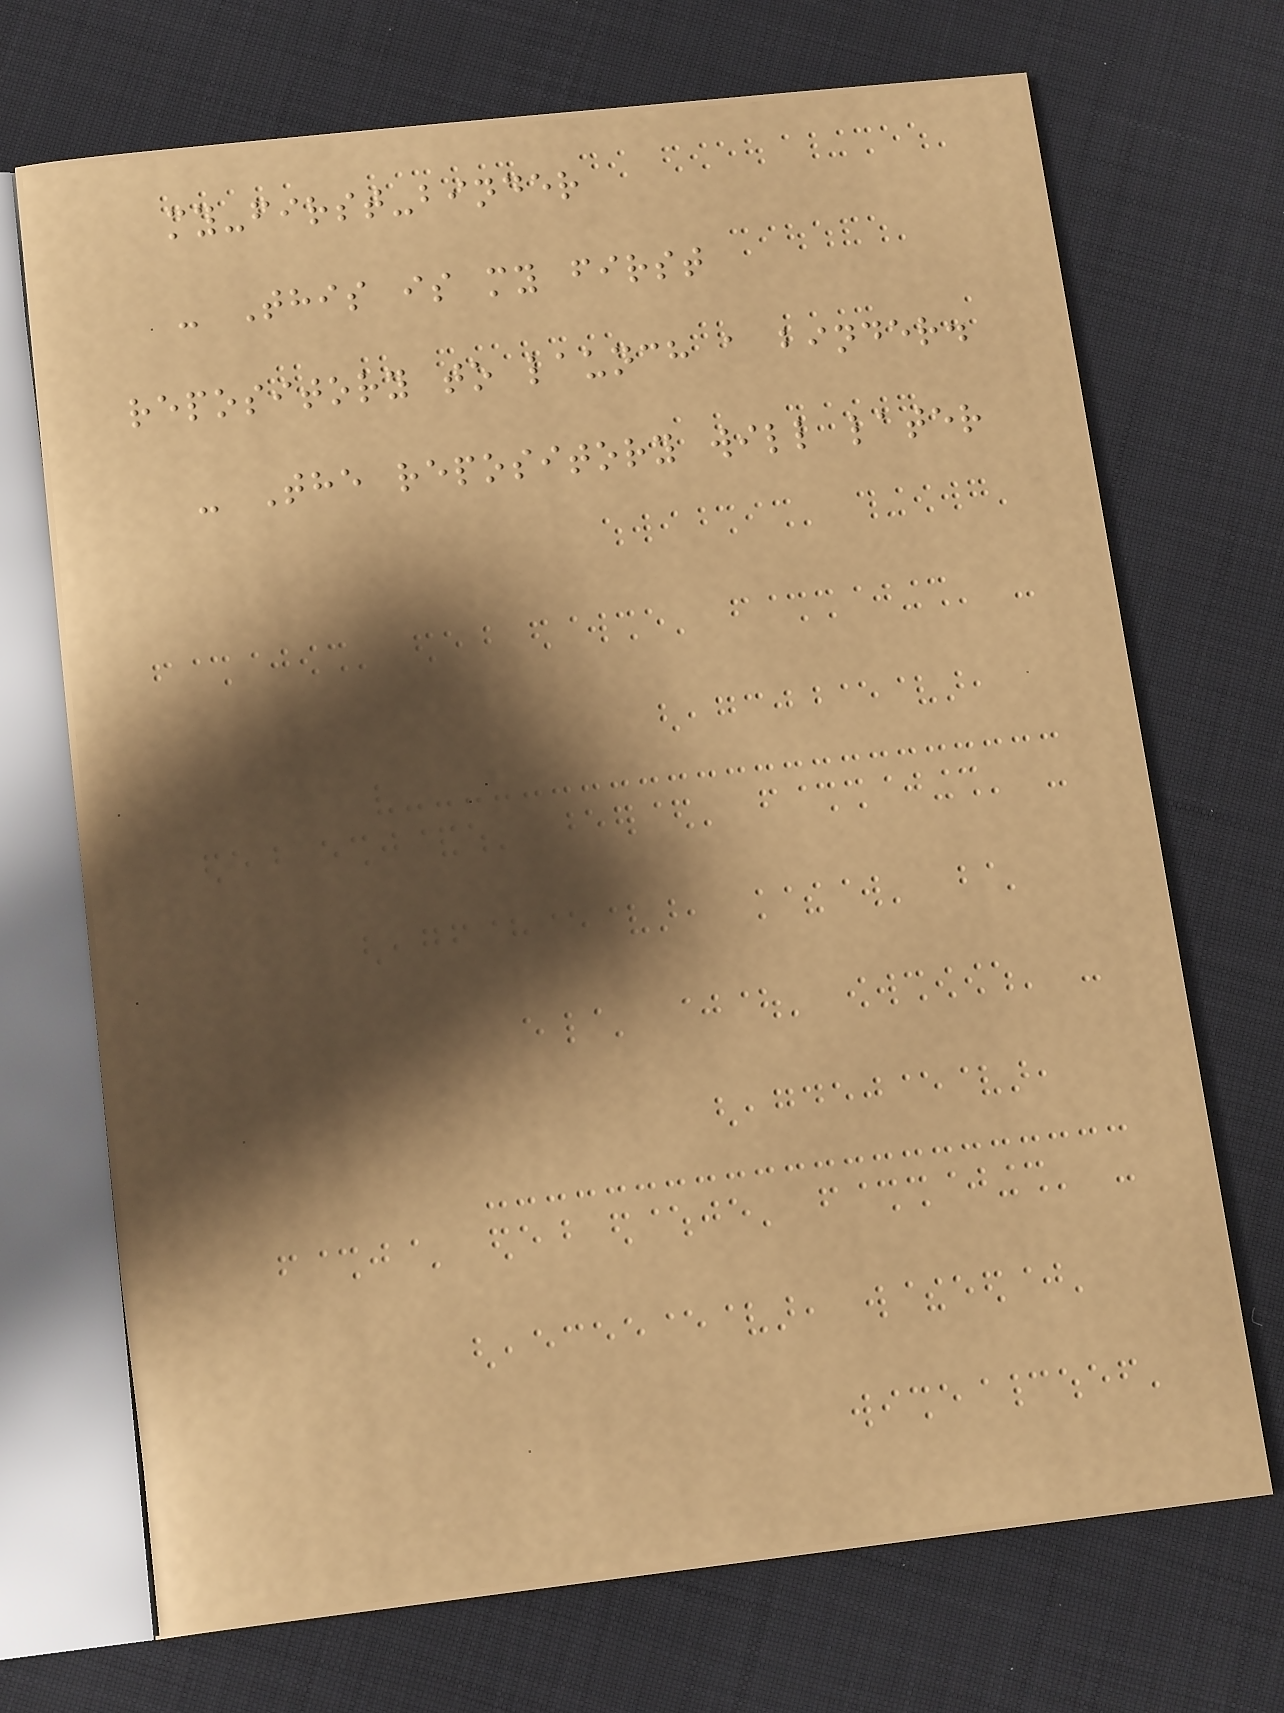my-first-binder
- This is my first
repository to launch a binder.
- The repository will later
